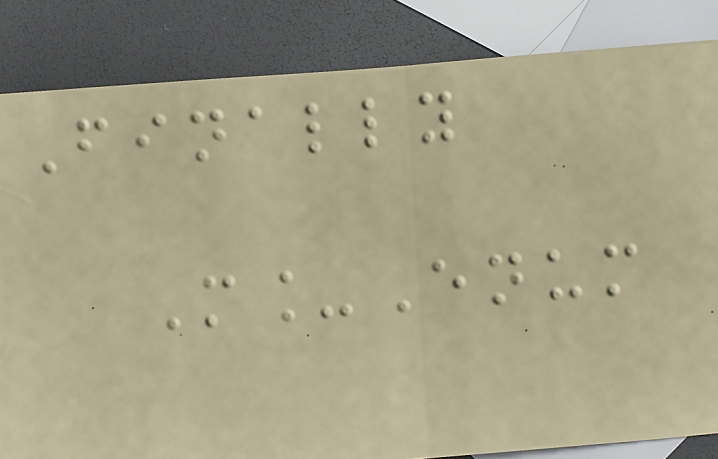Finally
M_Enum
